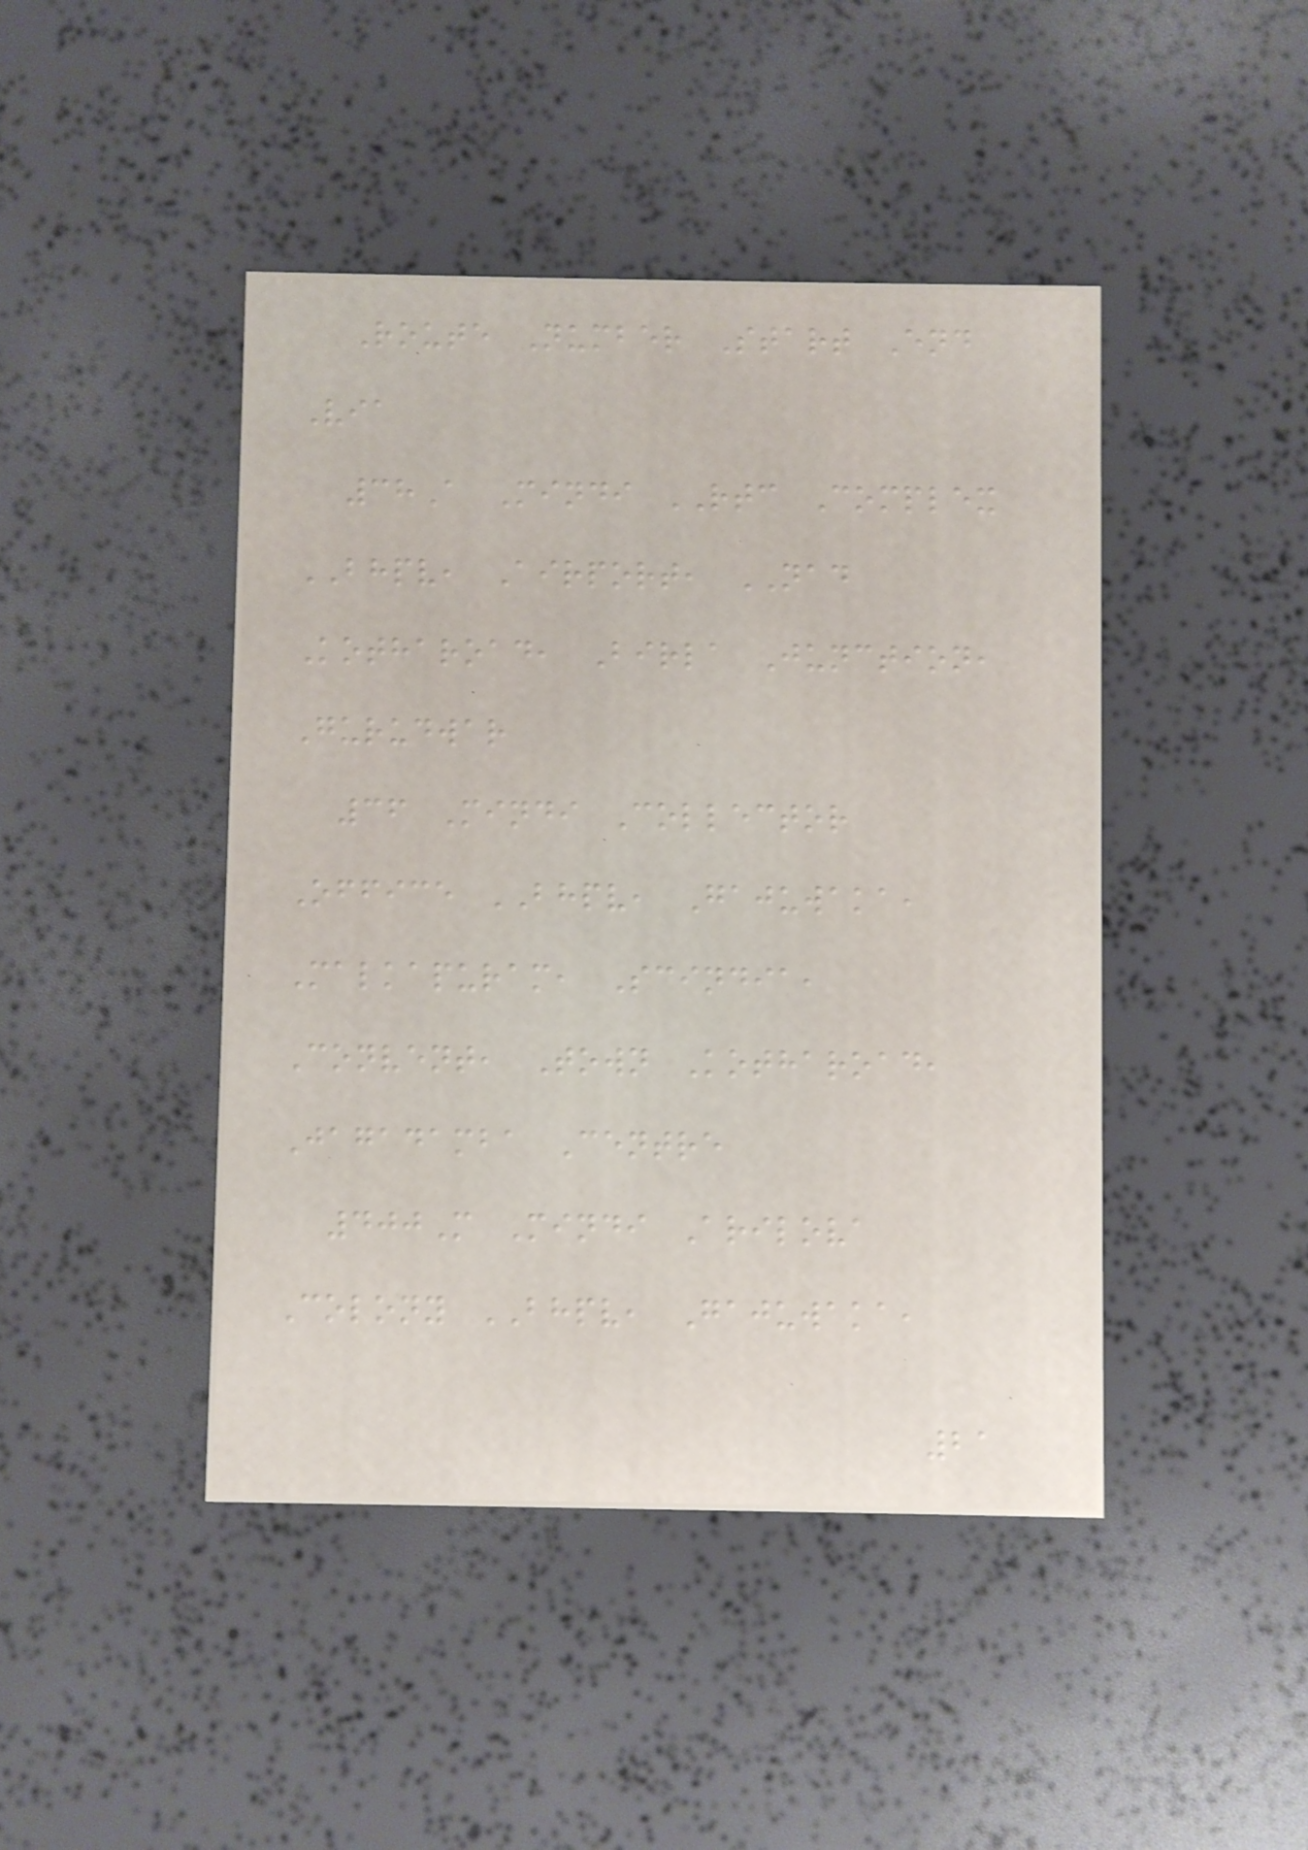Route Number Start End
Via
38A Mindi RTC Complex
BHPV, Airport, NAD
Kotharoad, Birla Junction,
Gurudwar
36 Mindi Collector
Office BHPV, Gajuwaka,
Malkapuram, Scindia,
Convent, Town Kotharoad,
Jagadamba Centre
400M Mindi Arilova
Colony BHPV, Gajuwaka,
21
